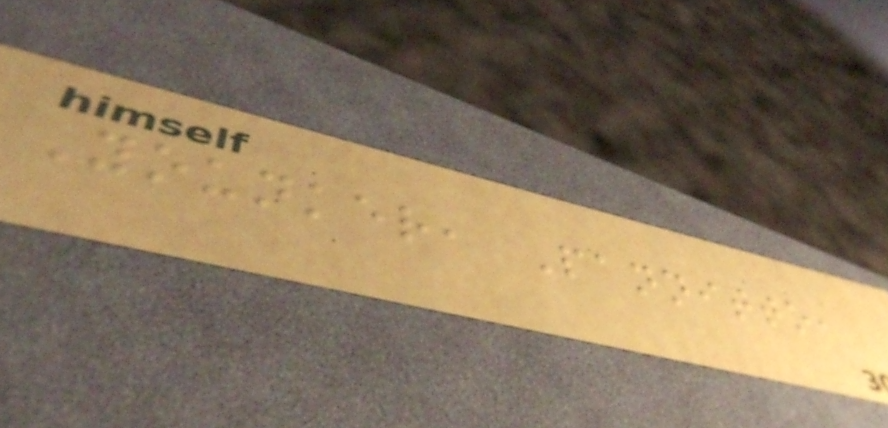Younker, Pannitto,
